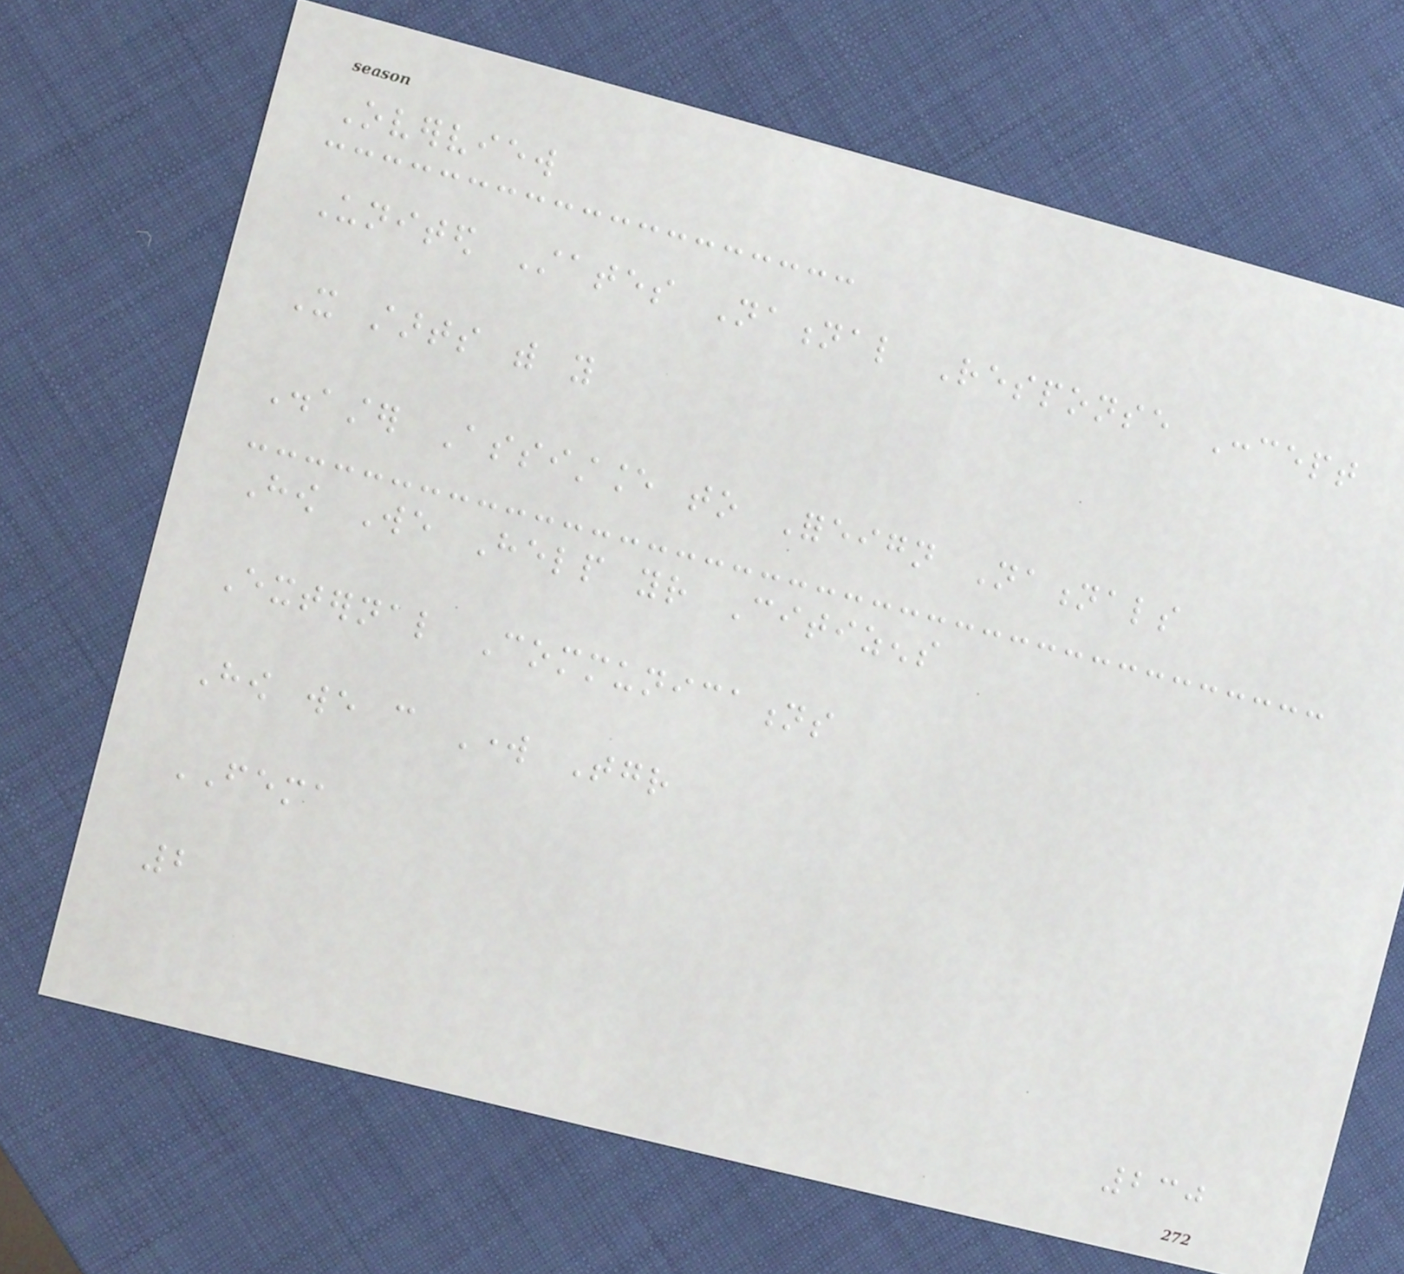Overview
United States National Response Concept
It starts with you
Disaster Assistance to Foreign Nationals
How We Help your Citizens
External Communications
How we can Work Together
FEMA
2
230
